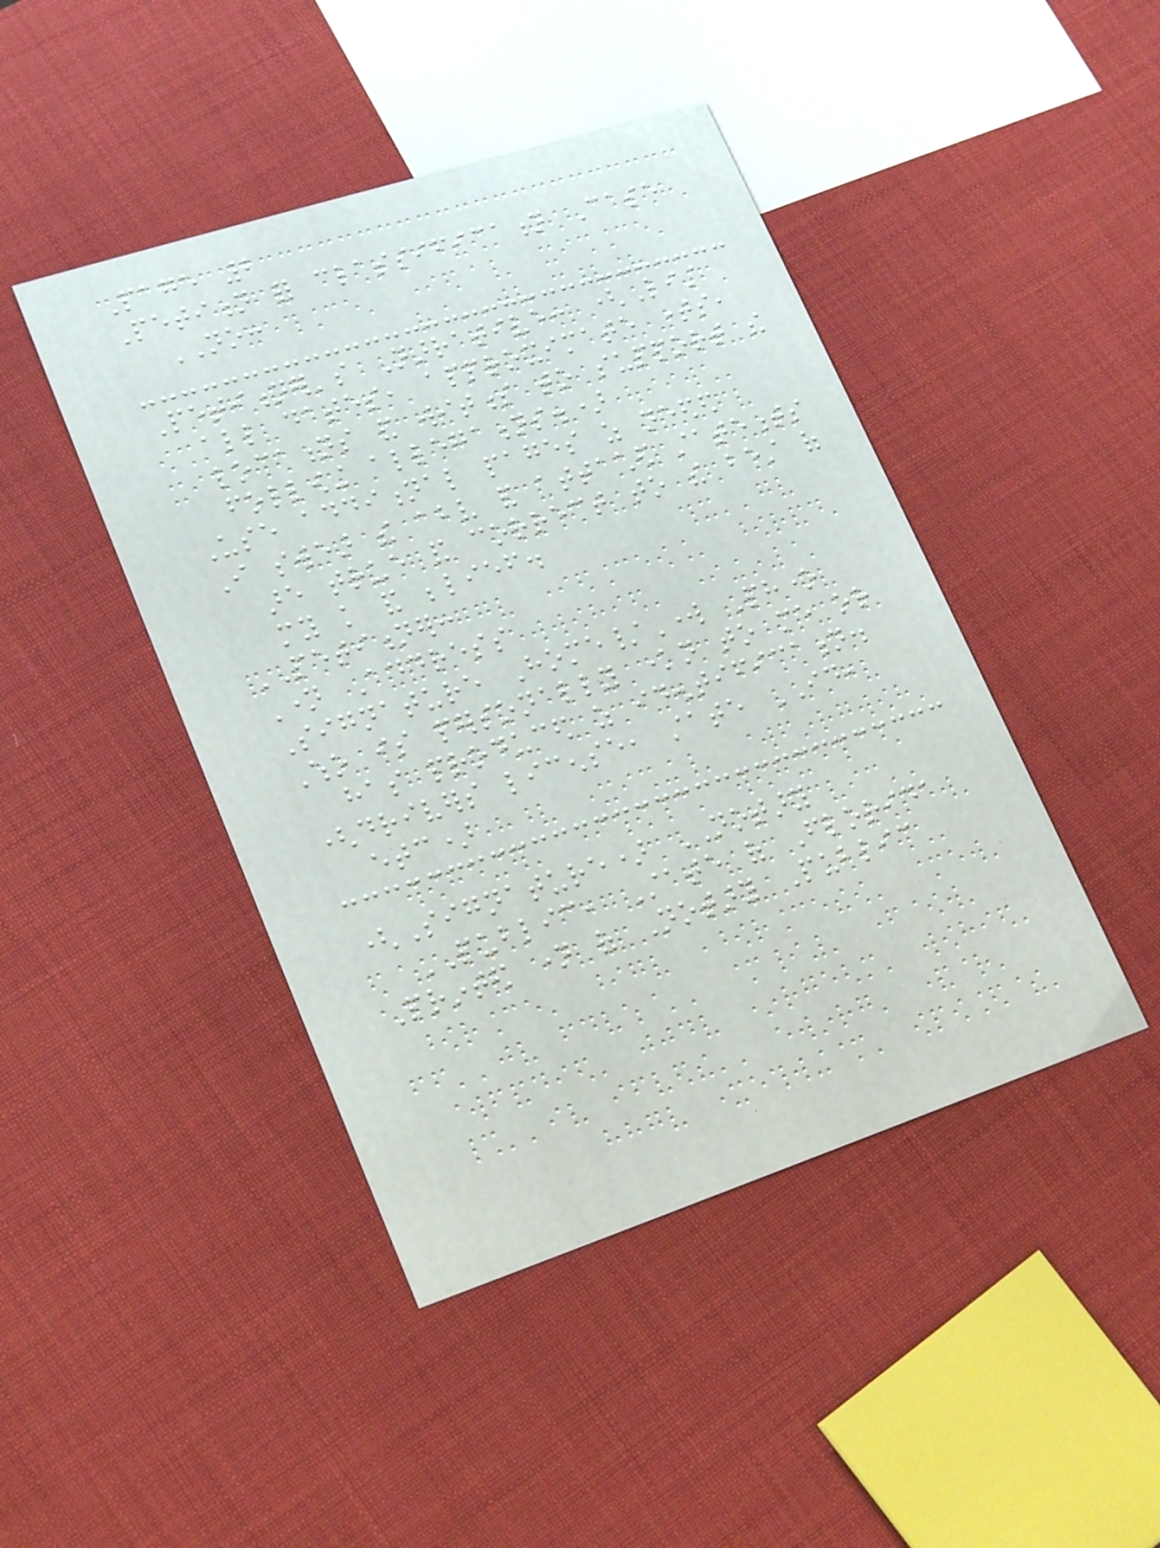Page 2
Petition for classification Case
NO:
Petitioner's Narrative: (List
all dates, approximate times,
locations and witness to support the
following allegations.)
Use additional pages as needed
I swear the above and attached statements
are true and correct to the best of
my knowledge and belief.
PETITIONER:
Name Address
Signature Home/Work Phone
Who is personally known to me or
has produced as identification.
(drivers license, state ID,
etc)
(Signature) NOTARY
PUBLIC, State of Florida
Printed name of Notary Public
